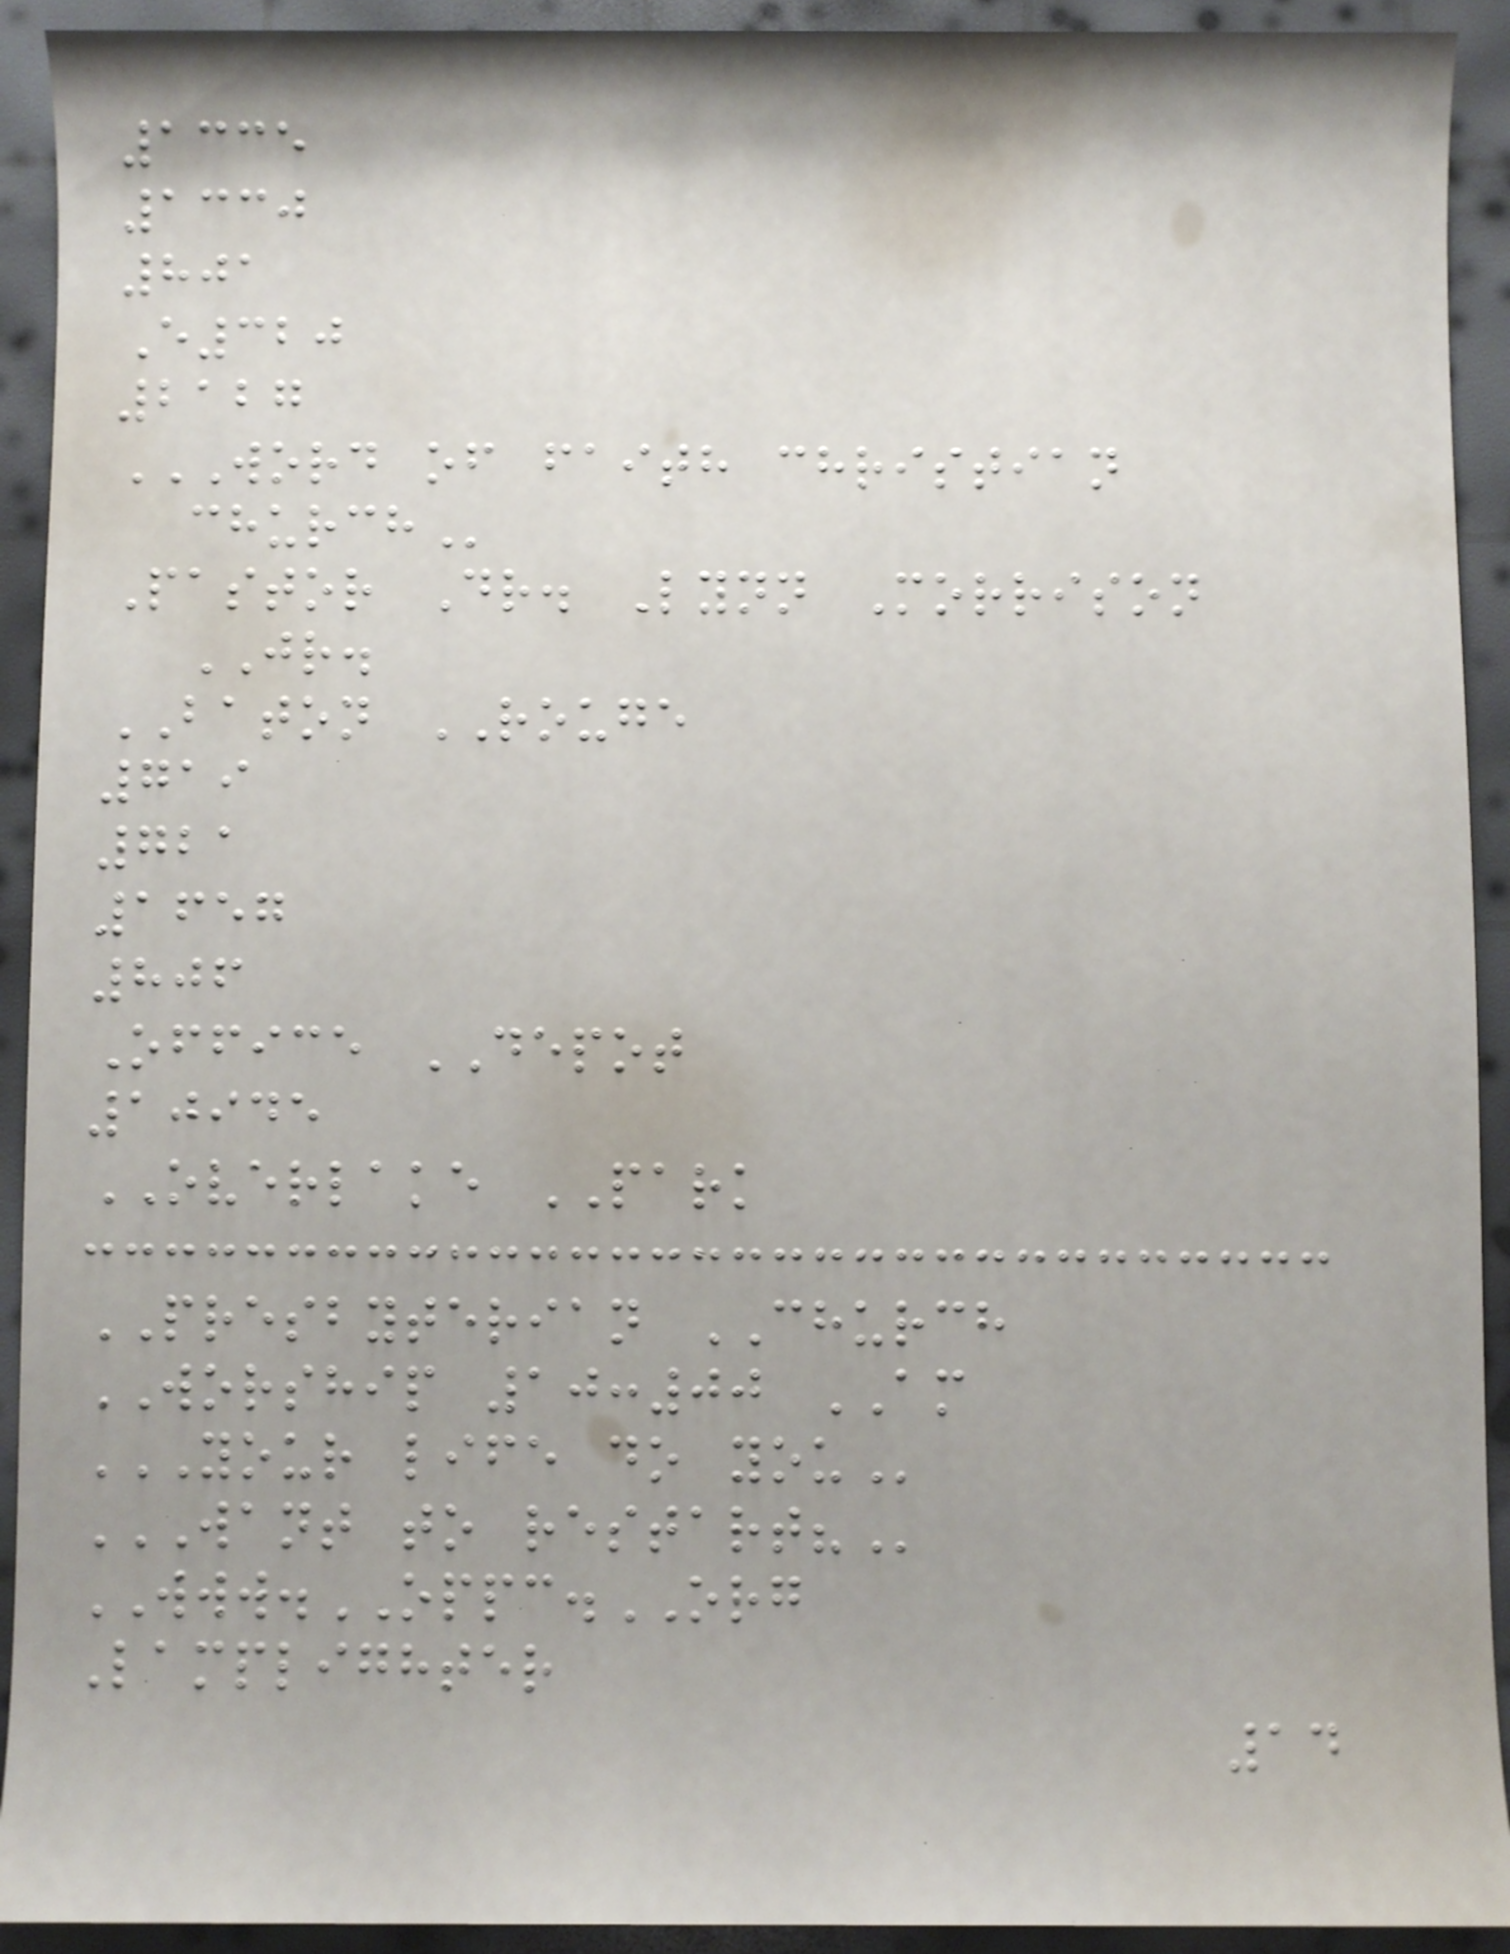1335
1330
801
E320
2127
WORD OF FAITH CHRISTIAN
CHURCH
Pastor Dr. Lynn Morrison
JR.
BATON ROUGE
719
721
1657
806
Office DEPOT
10945
OVERLAKE PARK
PRESBYTERIAN CHURCH
WORSHIP 10:00 AM
YOUR LIFE DO YOU
WANT TO RESTART?
WWW.OPPC.ORG
Lamplighter
14
